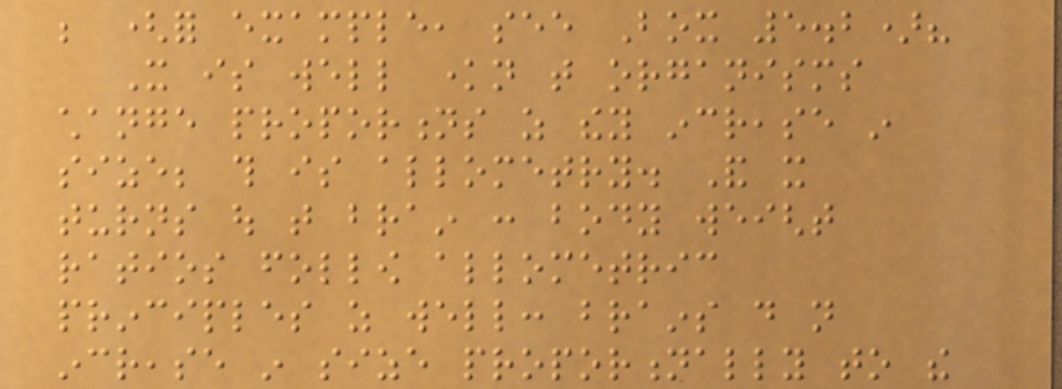be (for example, see Box 5.2)?
It is well known that organisms
change proportions as they increase in
size; this is allometry. And it
turns out that brain : body weight
ratios follow allometric
principles as well: brains do not
increase in size proportionally to the
